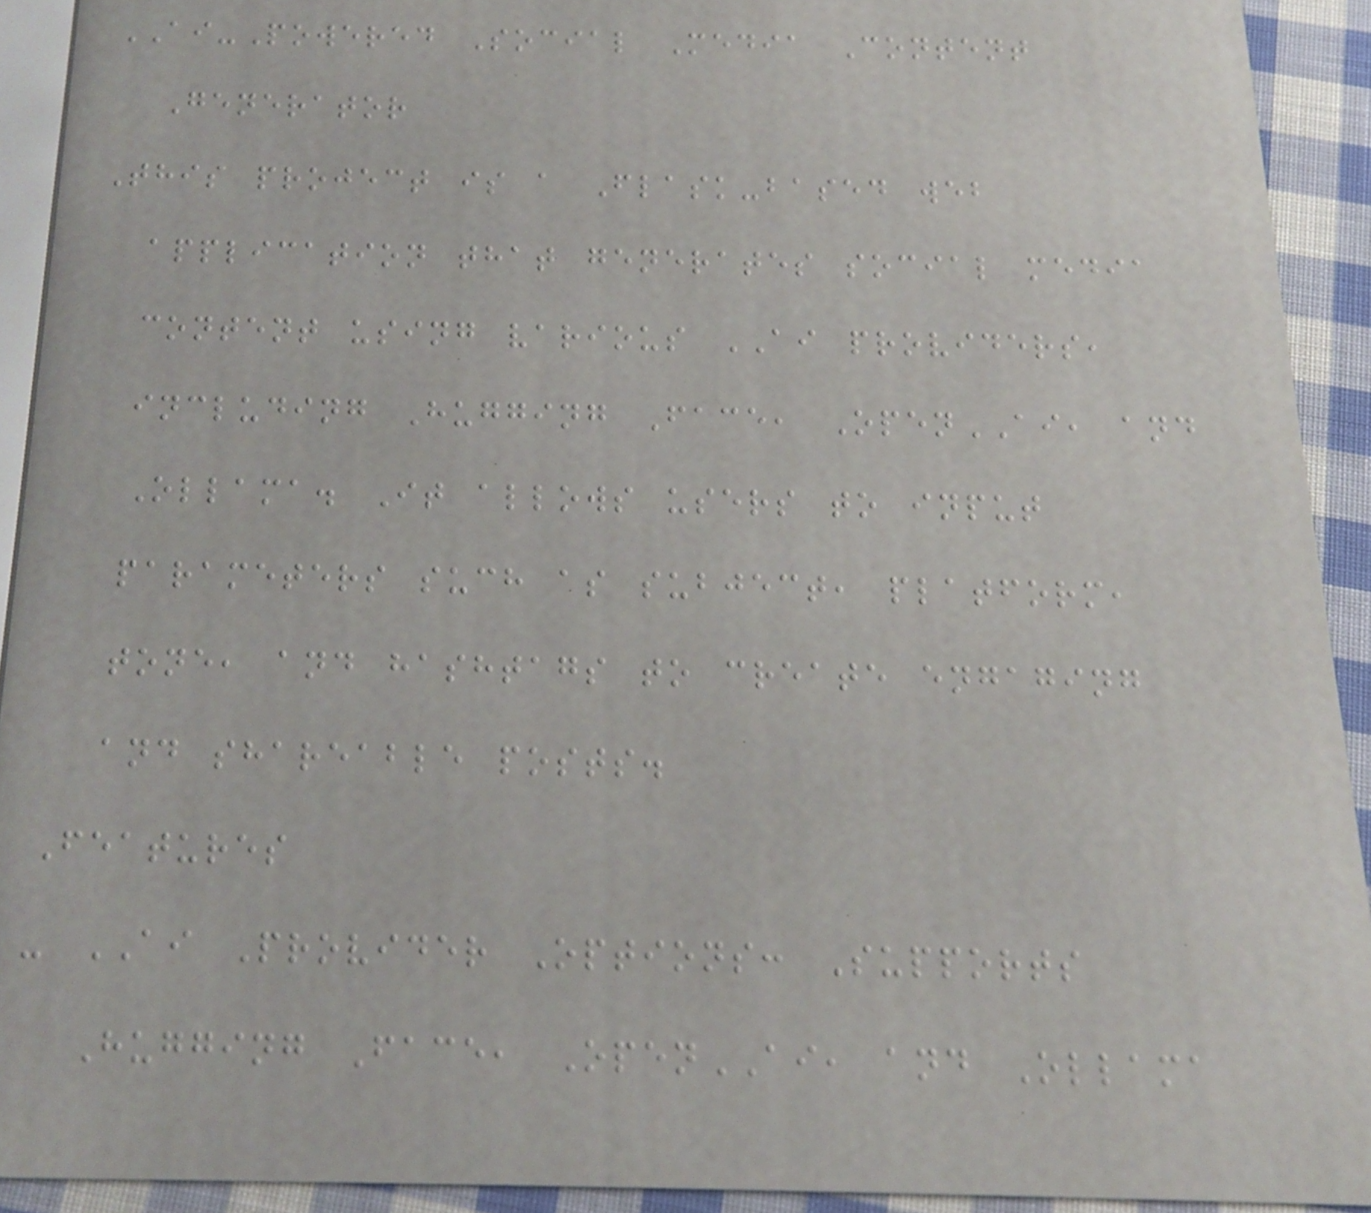AI-Powered Social Media Content
Generator
This project is a Flask-based web
application that generates social media
content using various AI providers,
including Hugging Face, OpenAI, and
Ollama. It allows users to input
parameters such as subject, platform,
tone, and hashtags to create engaging
and shareable posts.
Features
- AI Provider Options: Supports
Hugging Face, OpenAI, and Ollama
